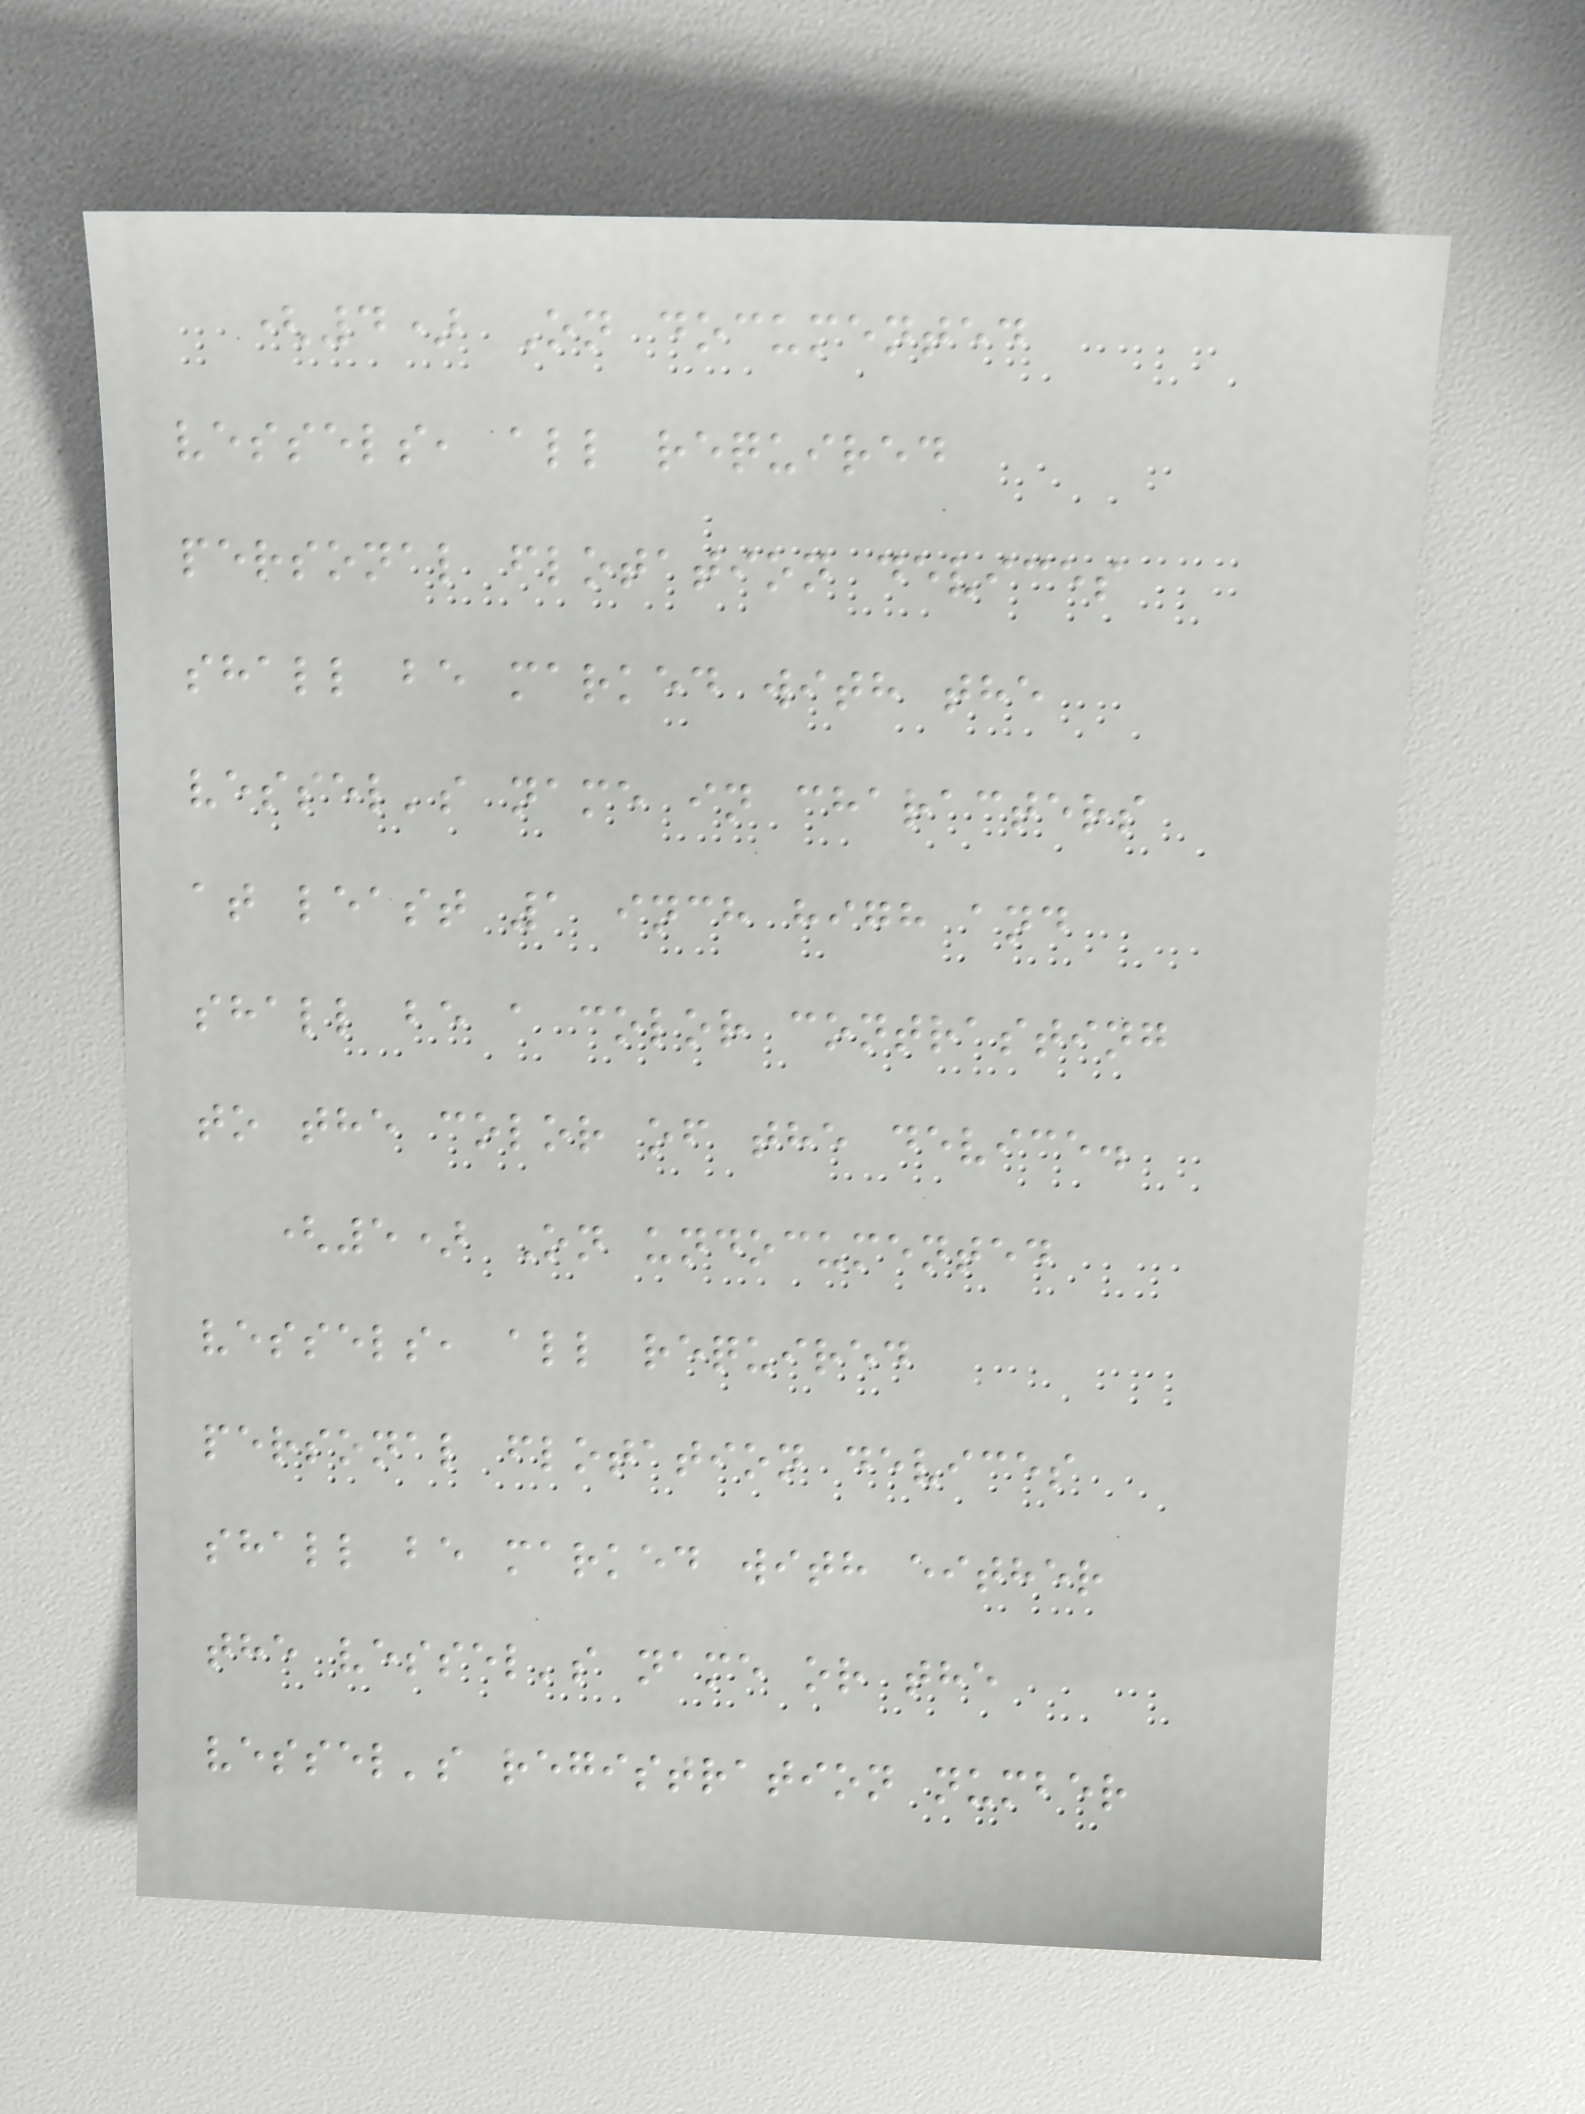(4) On documented
vessels, all required
personal flotation devices
shall be marked with the
vessel's name in characters
at least 1 inch high and
shall be a color contrasting
to the color of the device.
(5) On undocumented
vessels, all required
personal flotation devices
shall be marked with either
the vessel's name or the
vessel's registration number
